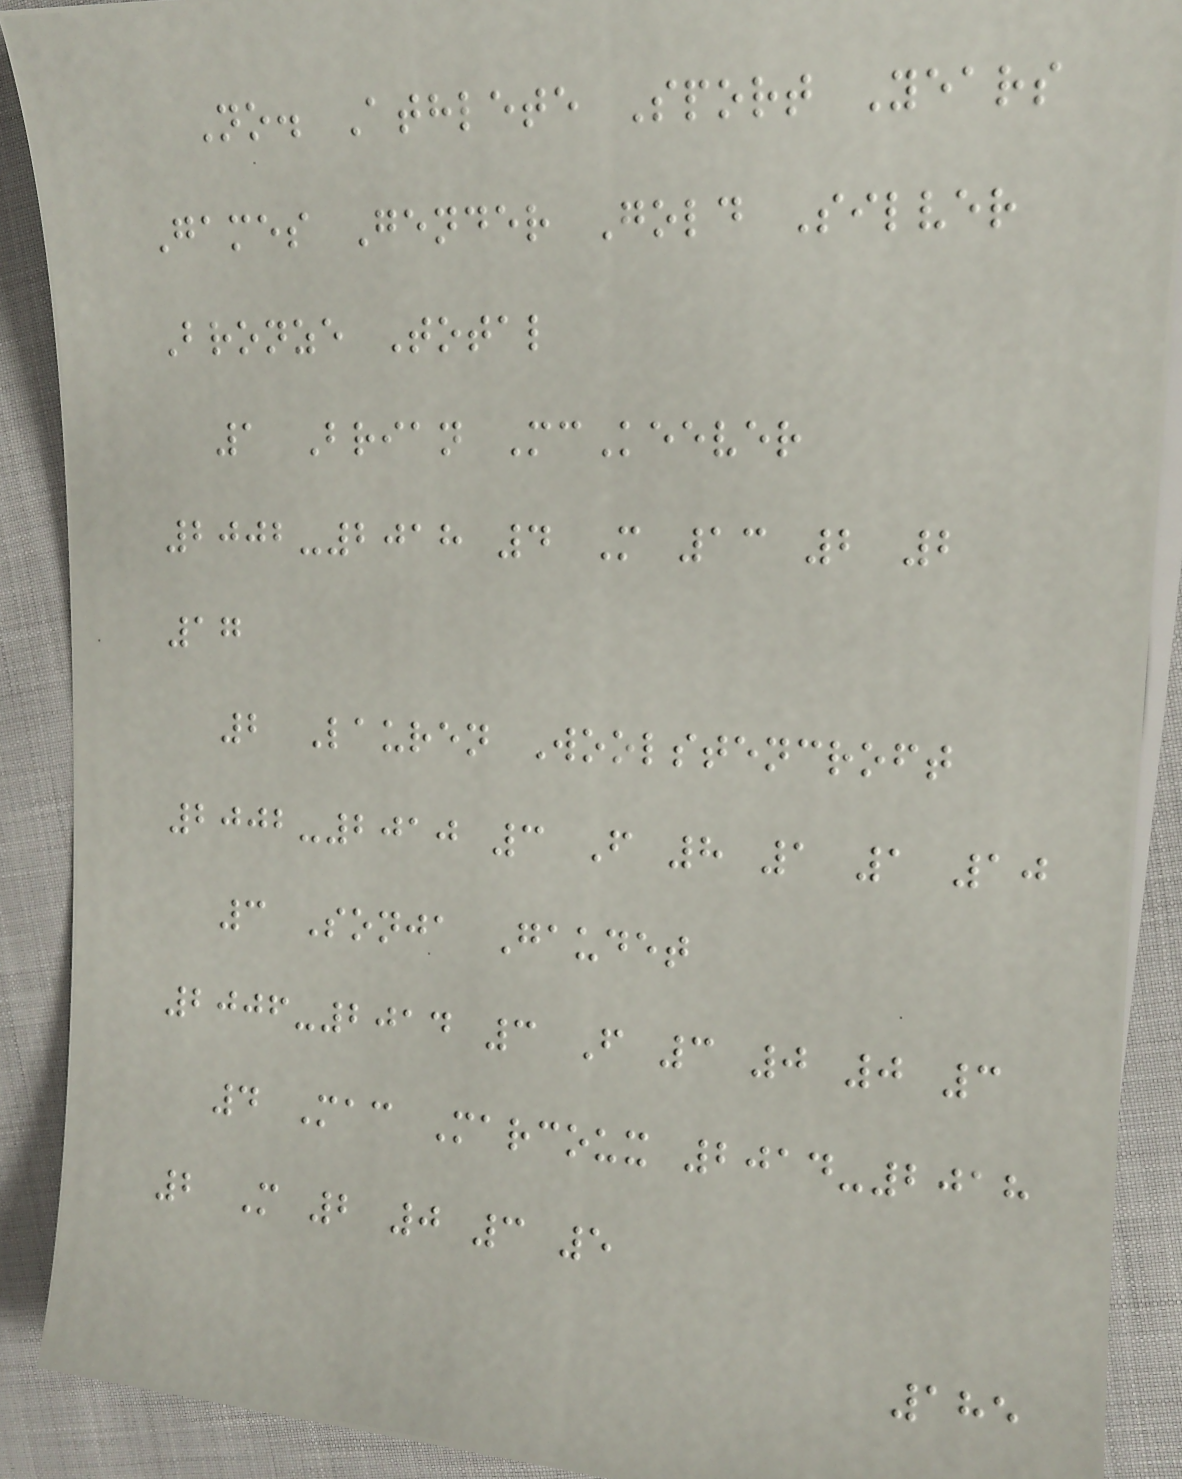No. Athlete Sport Years
Games Gender Gold Silver
Bronze Total
1 Brian McKeever
2002-2018 4 M 13 2 2
17
2 Lauren Woolstencroft
2002-2010 3 F 8 1 1 10
3 Sonja Gaudet
2006-2014 3 F 3 0 0 3
4 Mac Marcoux 2014-2018
2 M 2 0 3 5
185
